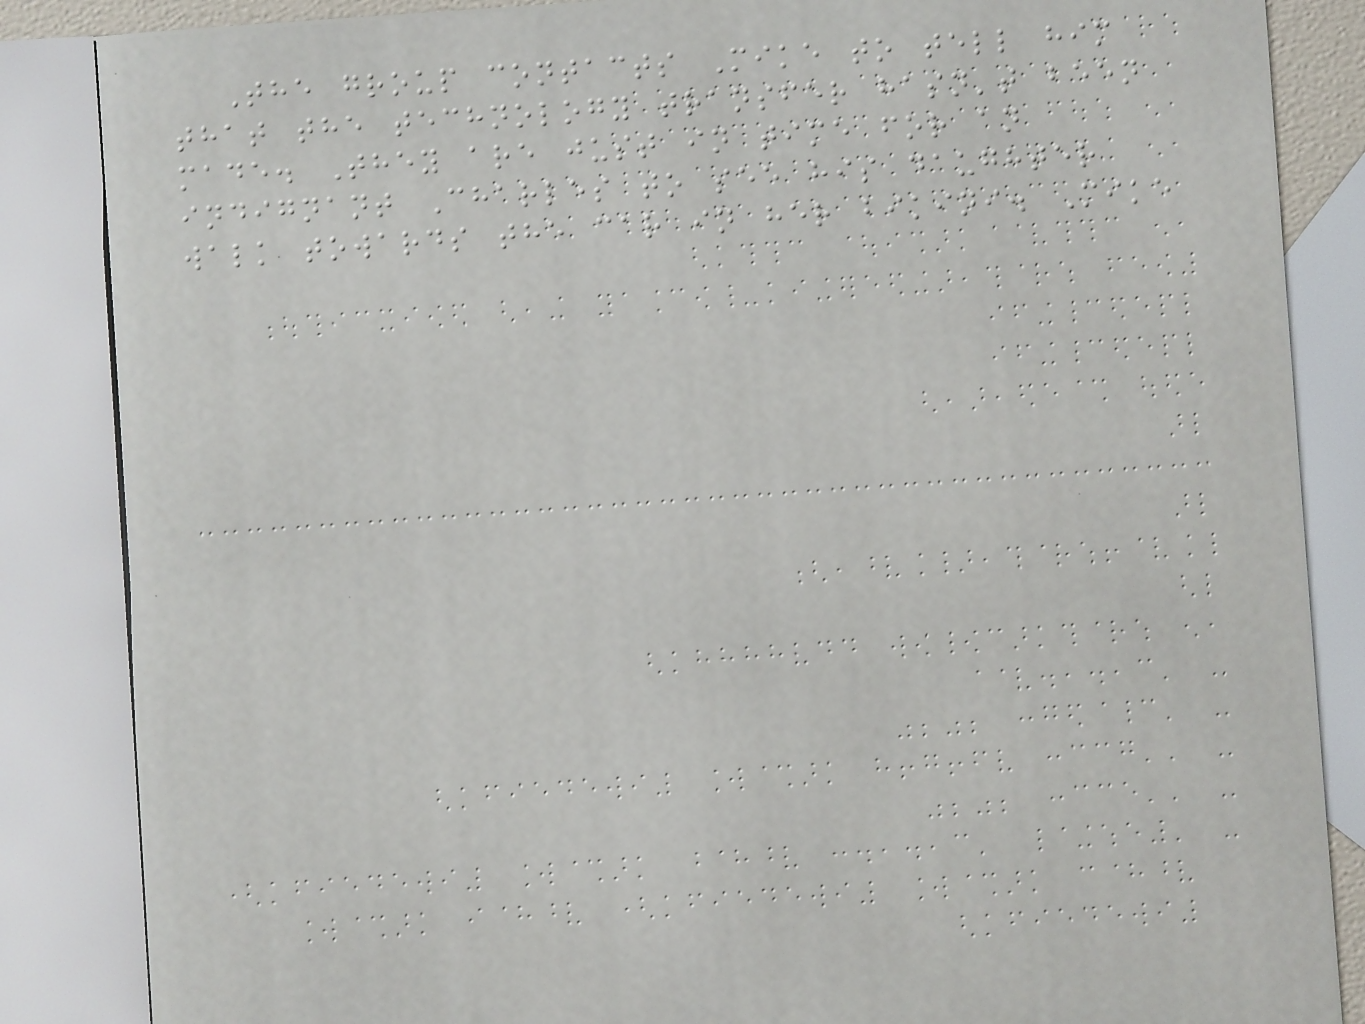The group contacts Mike to tell him
that the technology transfer hasn't been
made. They are just in time for an
indignant Charles to see his daughter
walk towards the car in her bikini. Mike
